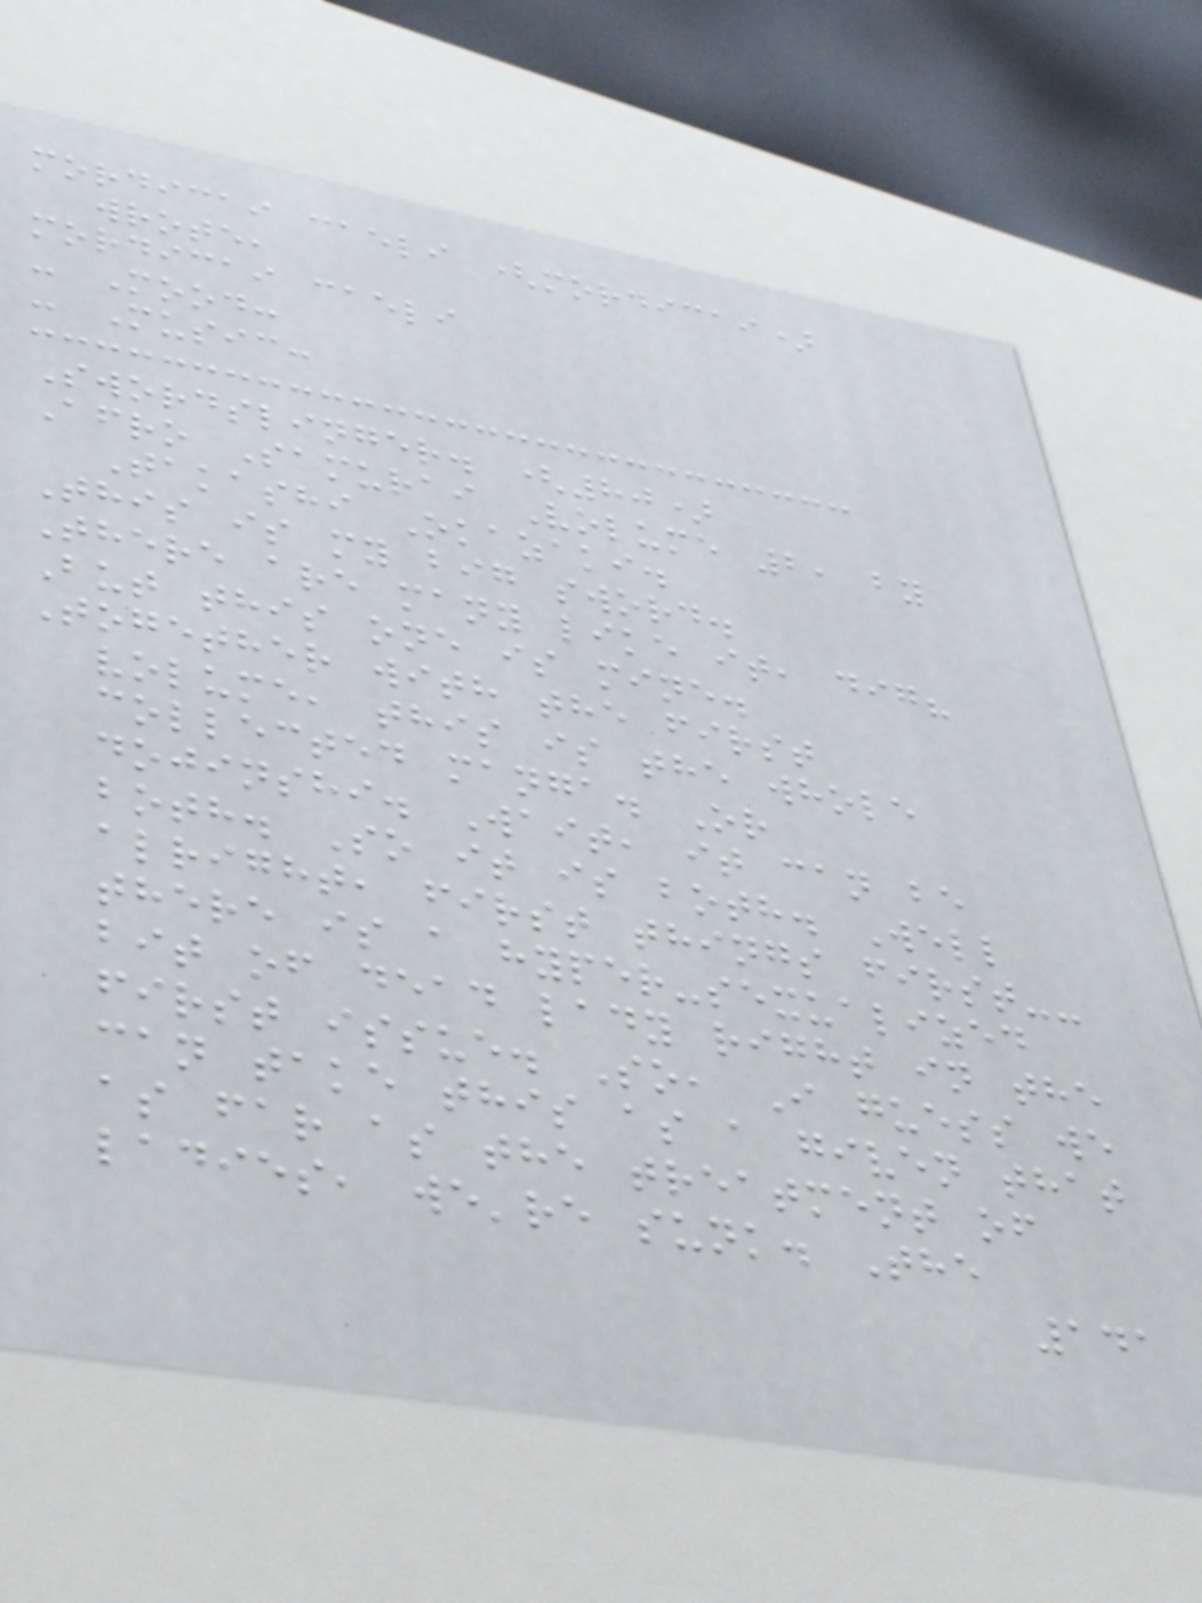mordicai caeli (mordicai)
wrote,
mordicai caeli
- Mood:
- Music:
Swordslinger. (80)
Afro Samurai Volume 2, by
Takashi Okazaki.
This is my big sword.
There are many like it, dig?
But this one is mine.
Together with the first
volume, this is the whole
collected manga. Or
dojinshi. Wait, it can be
both. So it is both. Well
alright, first things first--
there is a hyper-sexualized
bit of dead lady right in the
first issue. So, I guess we
can take this as a given that
as far as the treatment of
ladies, we're sunk. The
141
